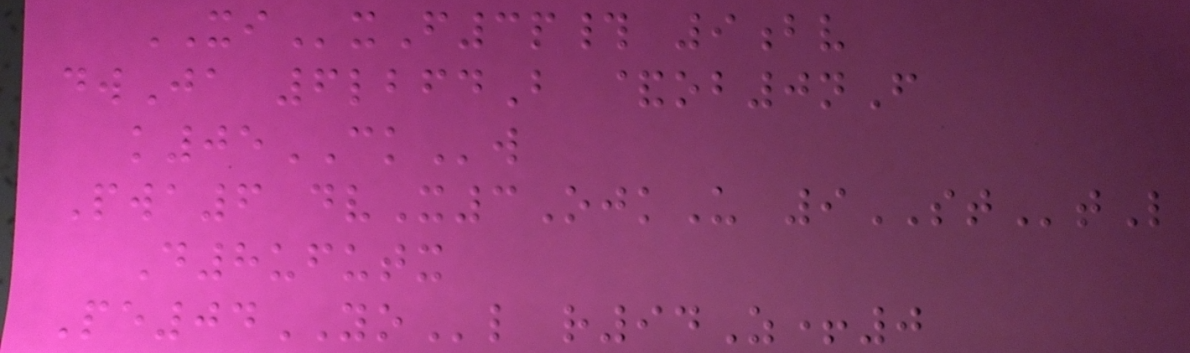XIxF3p# 9bv
dwJa 6lbfdB &ob0nF
k05CKw
Pwa6 dvX3OjkU 9STtL
D8ufutx
Pe04YOl r94Z+0
